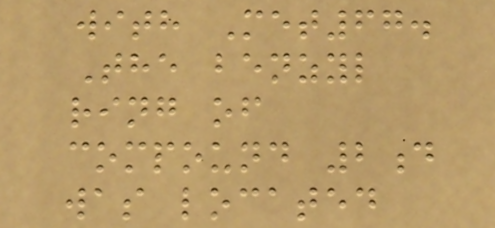with Met67.
The benzyl
ring of
compound 2d
was located
